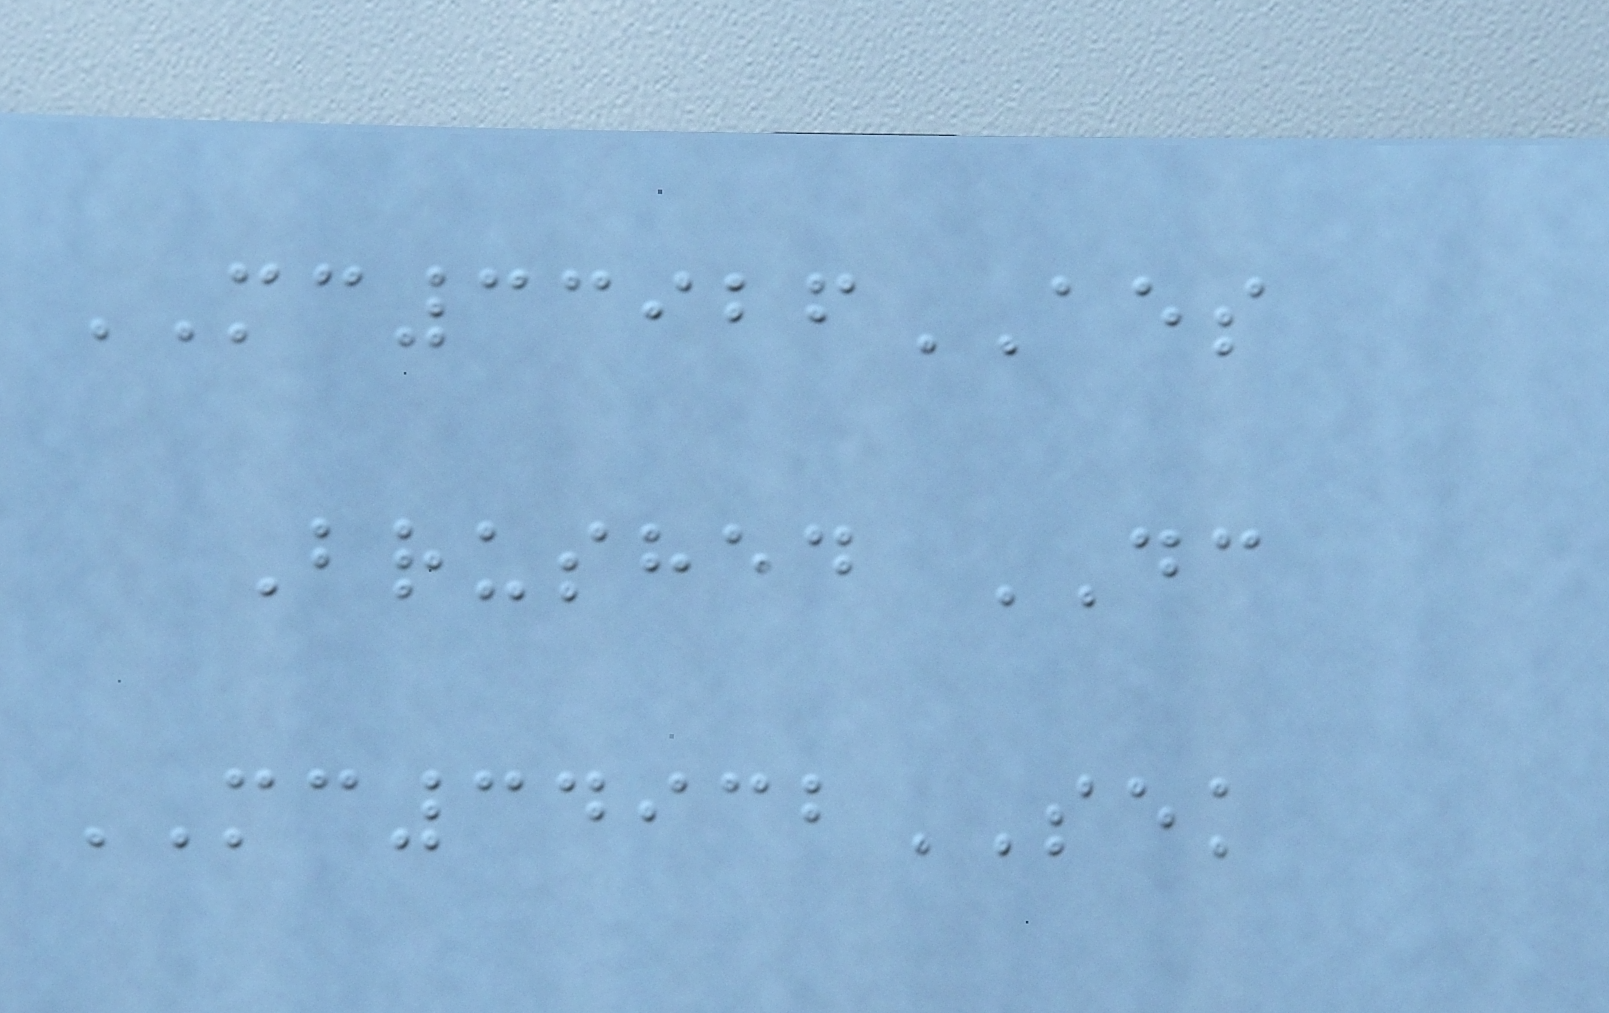MC33926AES
Brushed DC
MC34932SEK
